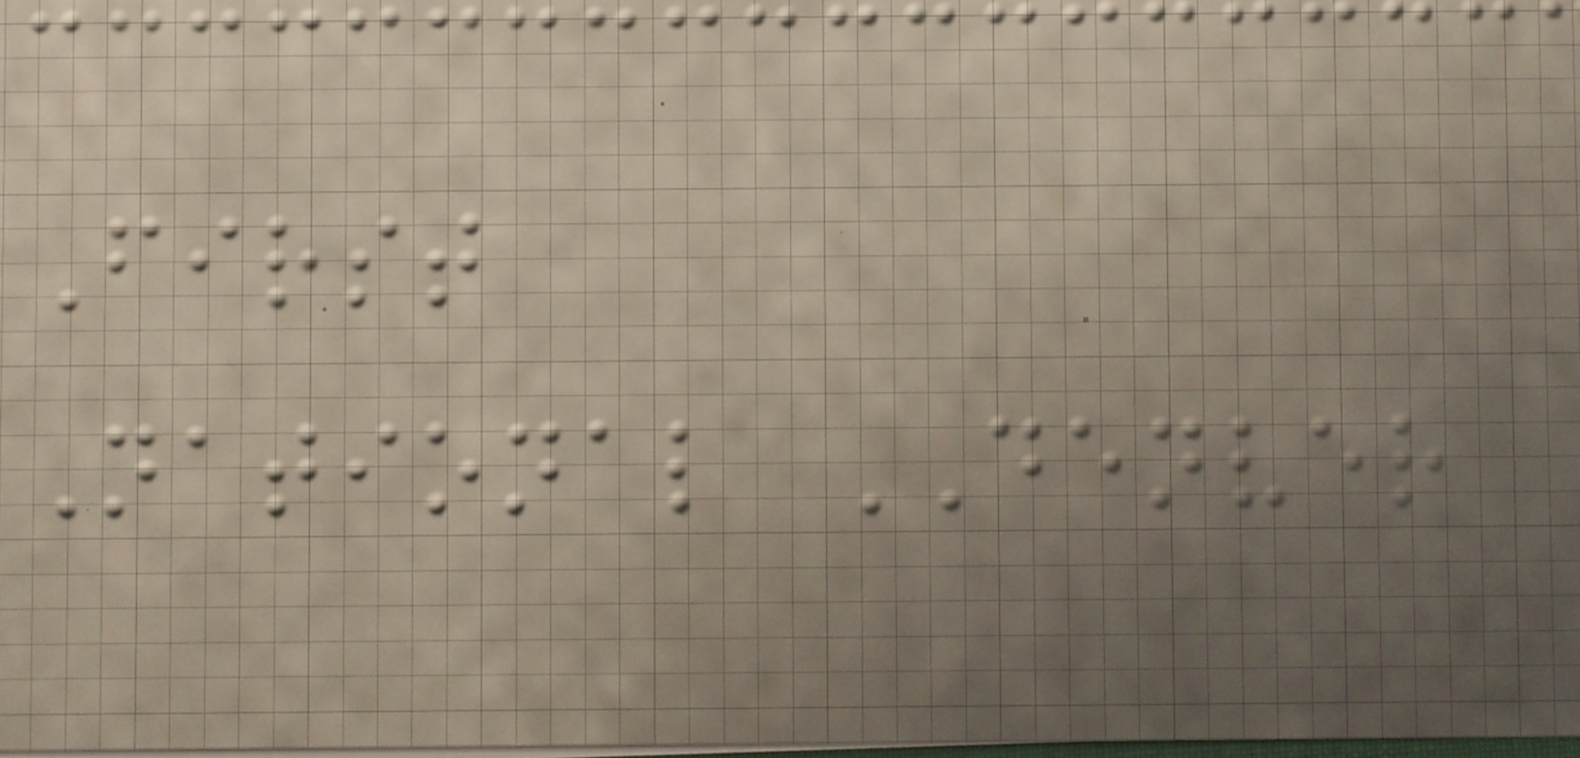First
National DENVER
